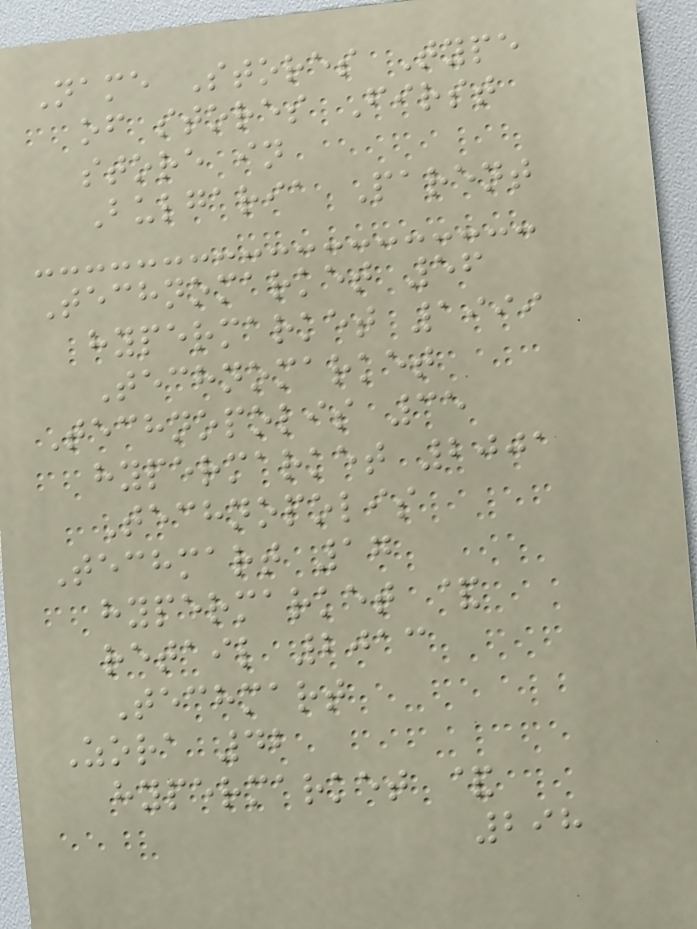Name Stores Type
of stores First
store in
Bulgaria Parent
Technomarket 56
hypermarket 1999
Technomarket
Technopolis 35
hypermarket 2001
Technopolis
Techmart 17
hypermarket &
retail 2013
Techmart
Zora 42
hypermarket &
298
